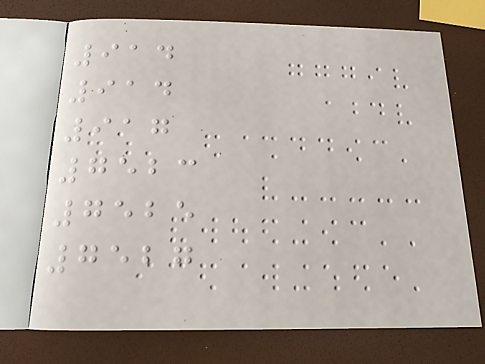914
914
917
7523
7525
7527
